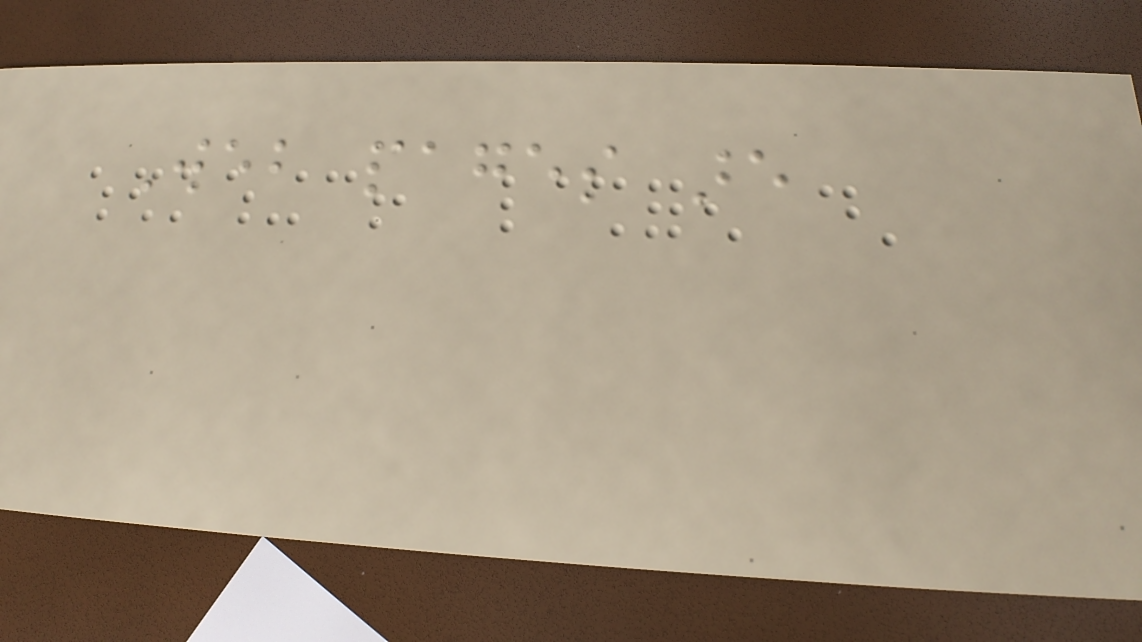Web pages are
